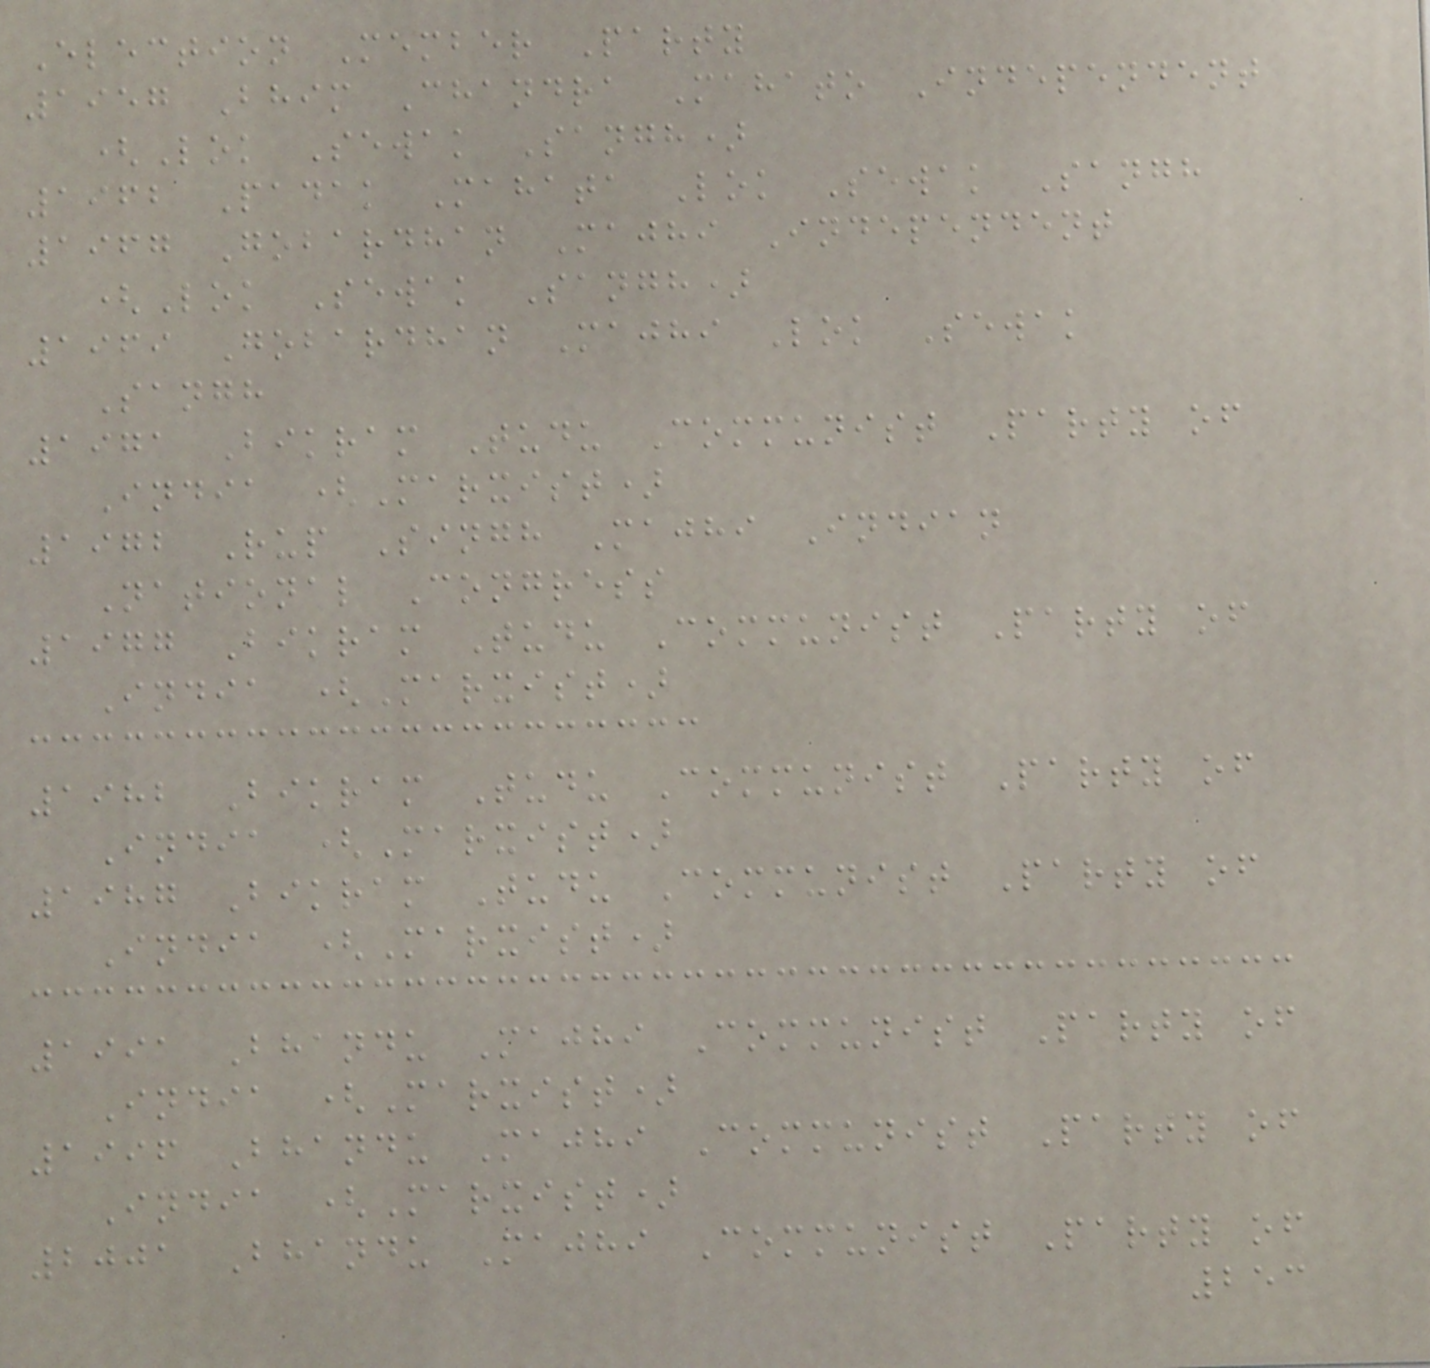Election Member Party
1957 Bhim Chandra Mahato Independent
(Lok Sewak Sangh)
1962 Padak Mahata Lok Sewak Sangh
1967 Gobardhan Majhi Independent
(Lok Sewak Sangh)
1969 Gobardhan Majhi Lok Sewak
Sangh
1971 Bikram Tudu Communist Party of
India (Marxist)
1972 Rup Singh Majhi Indian
National Congress
1977 Bikram Tudu Communist Party of
India (Marxist)
1982 Bikram Tudu Communist Party of
India (Marxist)
1987 Bikram Tudu Communist Party of
India (Marxist)
1991 Bhandu Majhi Communist Party of
India (Marxist)
1996 Bhandu Majhi Communist Party of
India (Marxist)
2001 Bhandu Majhi Communist Party of
253
